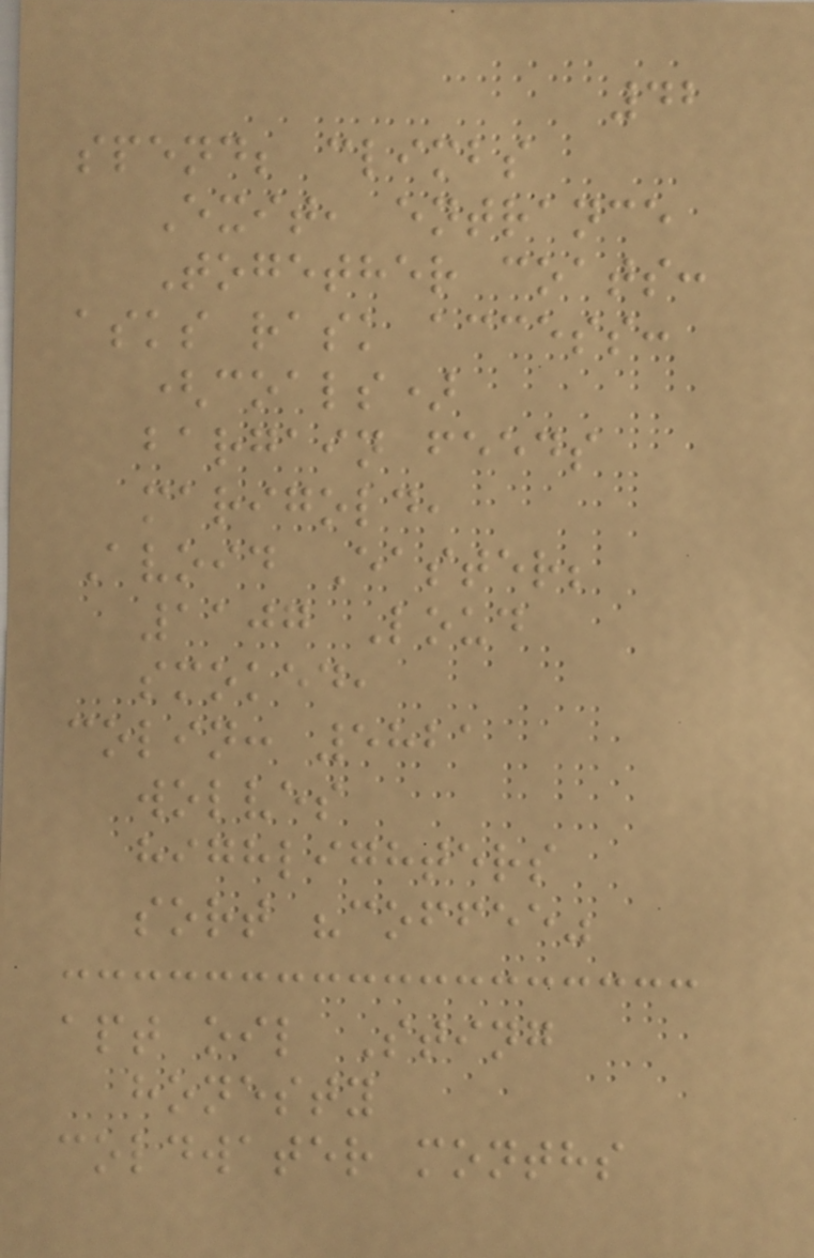42
spend; climbs
Exit, entrance
Together coats:
asks rask access:
(coals)
bargain feeds
marigold,
Avoid Easter;
1107 Loud
smoked,
colin: 5821
wolves
highlighters
sort "coffee"
apt oil Sting
honesty
coldwater months
